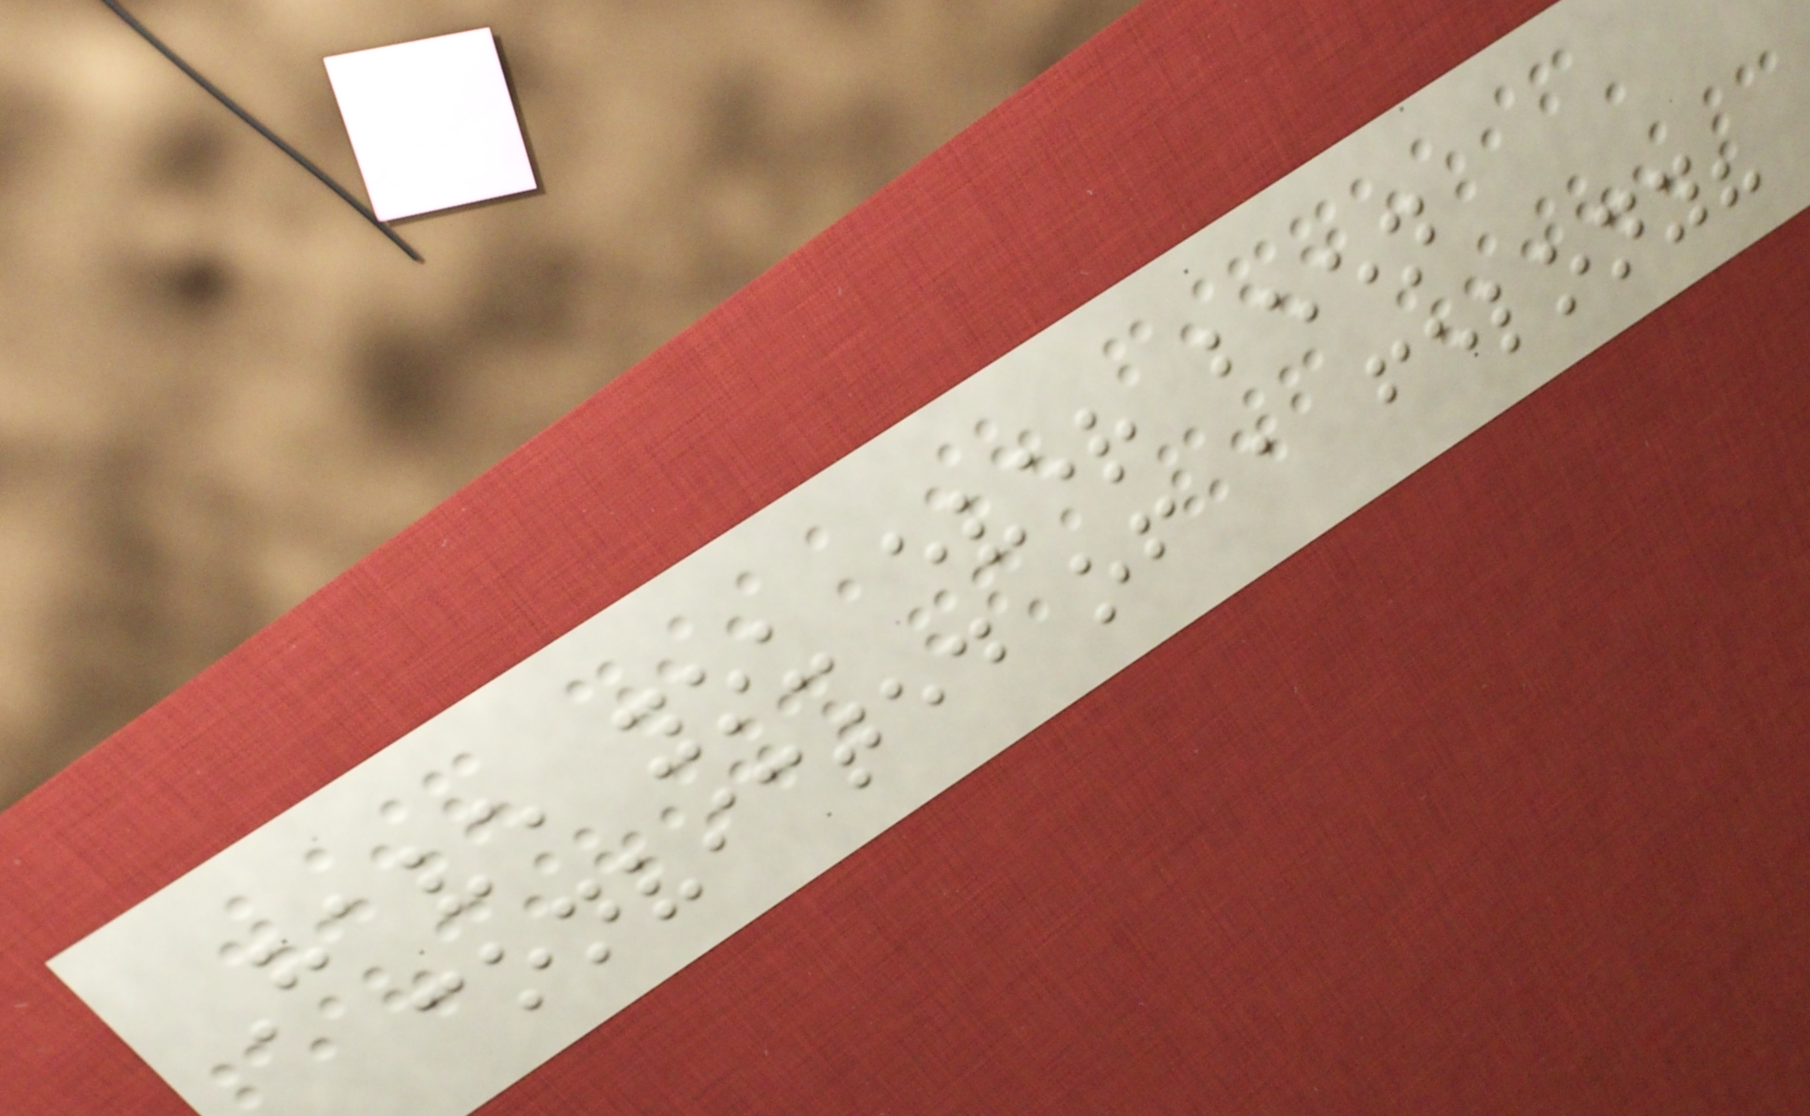Have you ever been
convicted of a felony?
